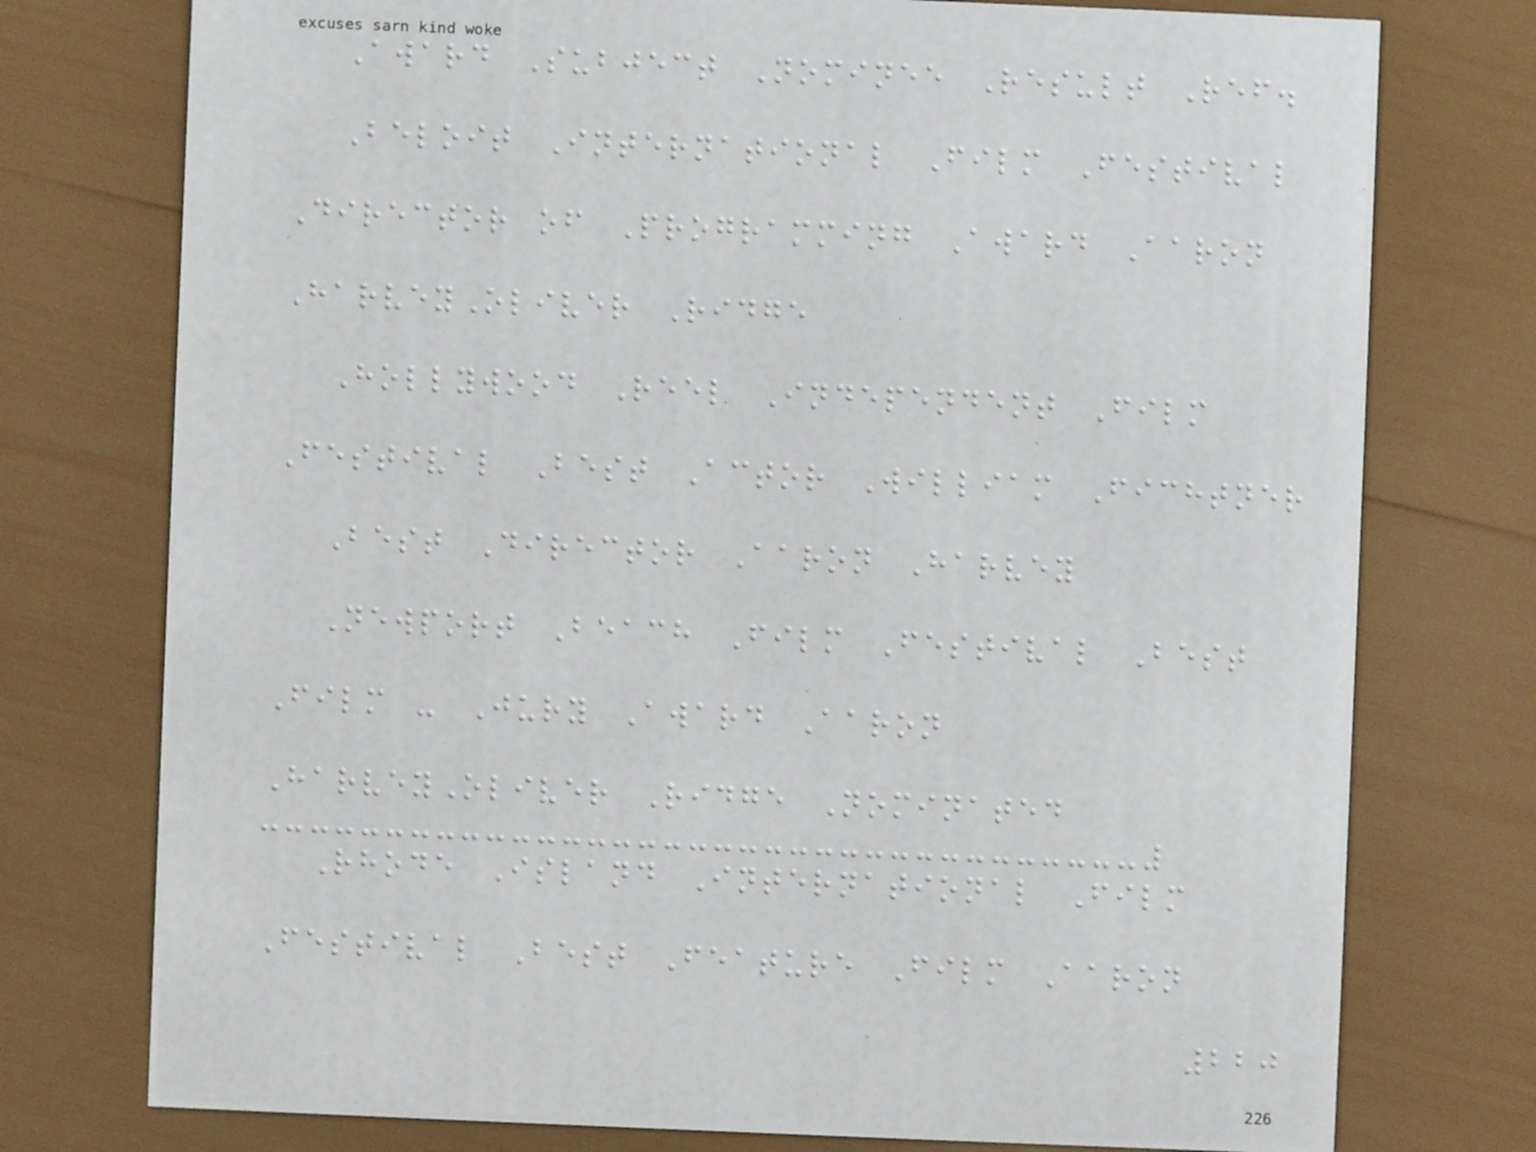Award Subject Nominee Result Ref.
Beloit International Film Festival
Director of Programming Award Aaron
HarveyOliver Ridge
Hollywood Reel Independent Film
Festival Best Actor William Fichtner
Best Director Aaron Harvey
Newport Beach Film Festival Best
Film - Jury Award Aaron
HarveyOliver Ridge Nominated
Rhode Island International Film
Festival Best Feature Film Aaron
220
